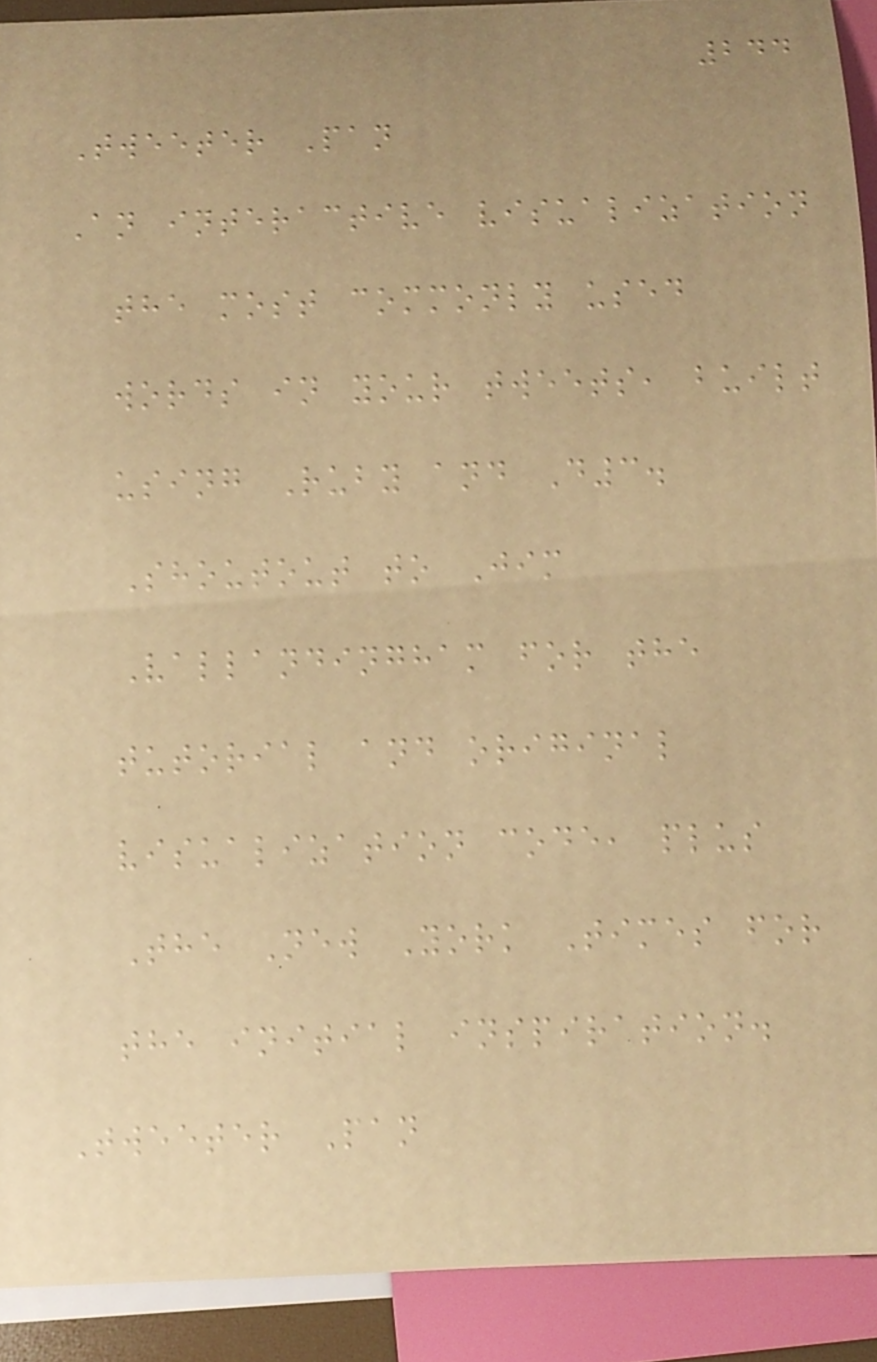244
Tweeter Pan
An interactive visualization
the most commonly used
words in your tweets, built
using Ruby and D3.
Shoutout to Jim
Vallandingham for the
tutorial and original
visualization code, plus
The New York Times for
the initial inspiration.
Tweeter Pan
